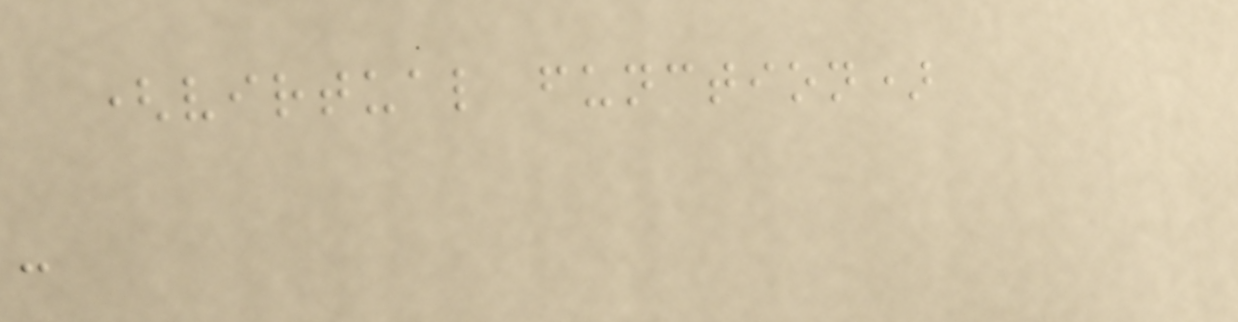(virtual function)
-
